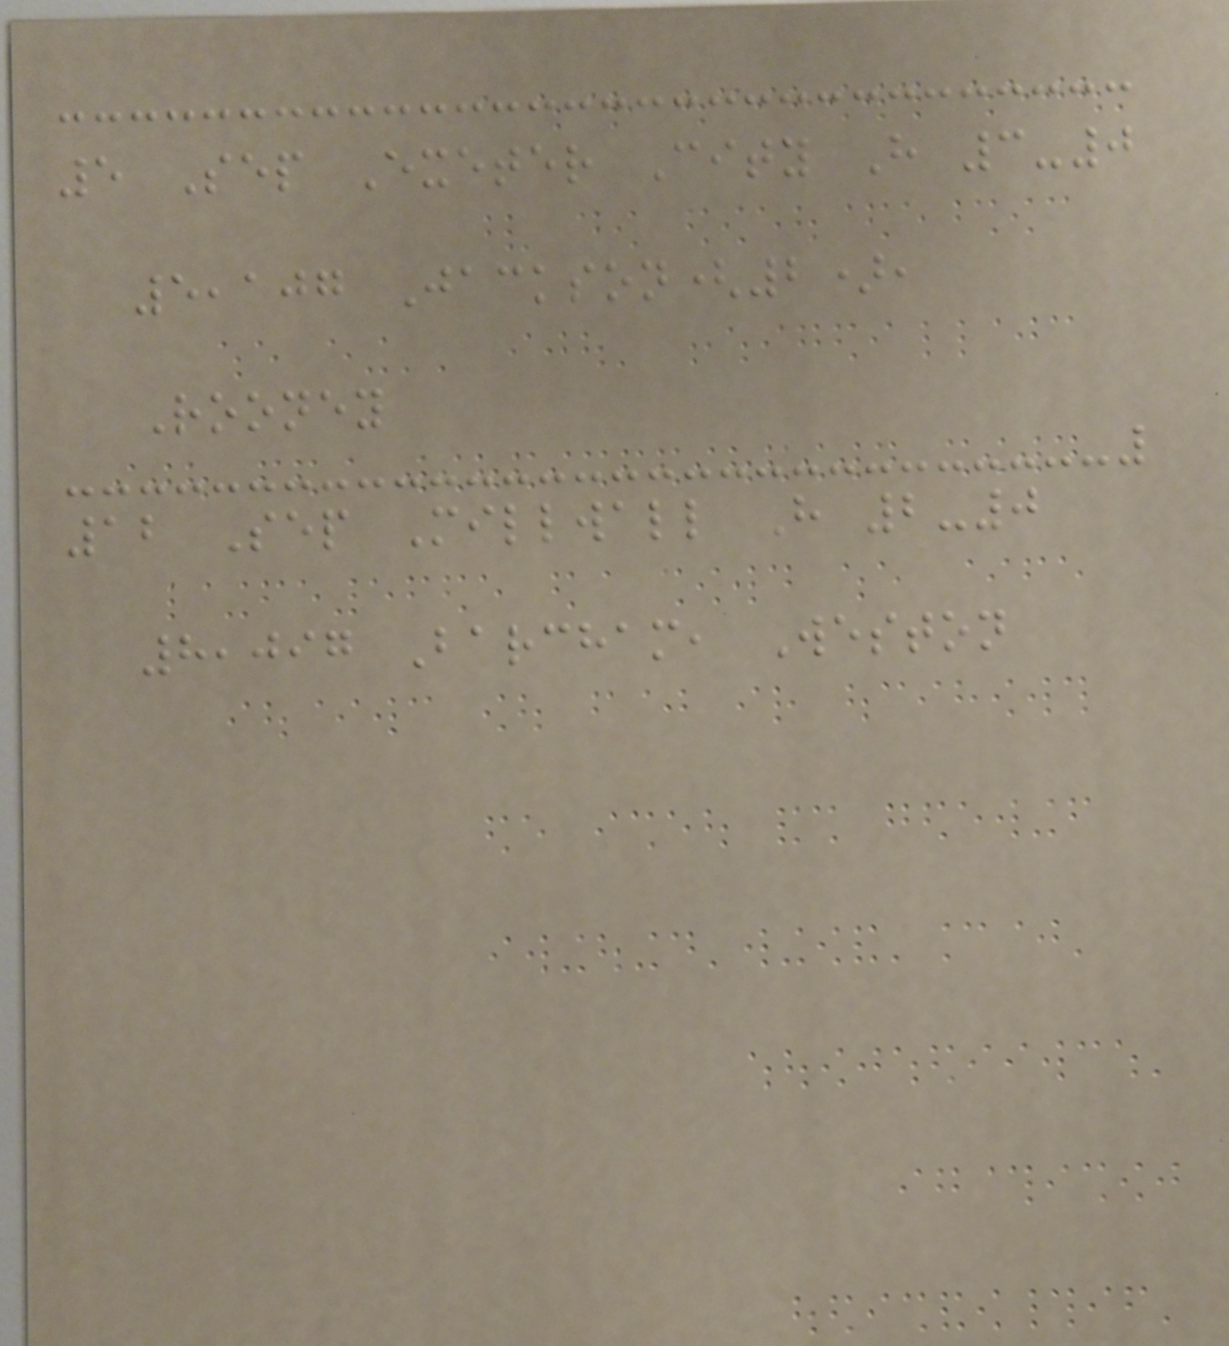5 Sep Exeter City H 3-0
5,107 Jackson(2),
Rooney
12 Sep Millwall H 2-0
8,097 Barcham, Weston
